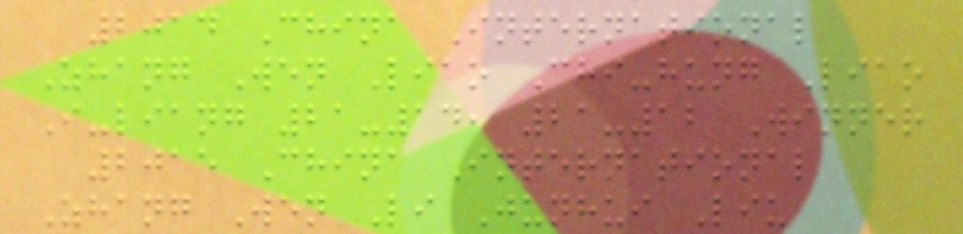2014 China International
Zhang Wen Liao Chi-hung Liao
I-liang 21-14, 21-12 Winner
2015 China International
Zhang Wen Li Junhui Liu
